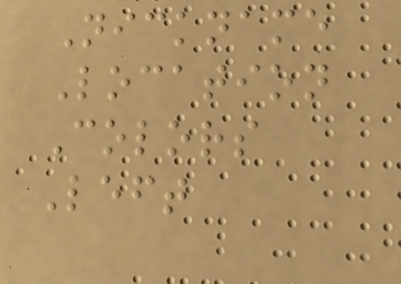Nickname
Location
Colors
Left
